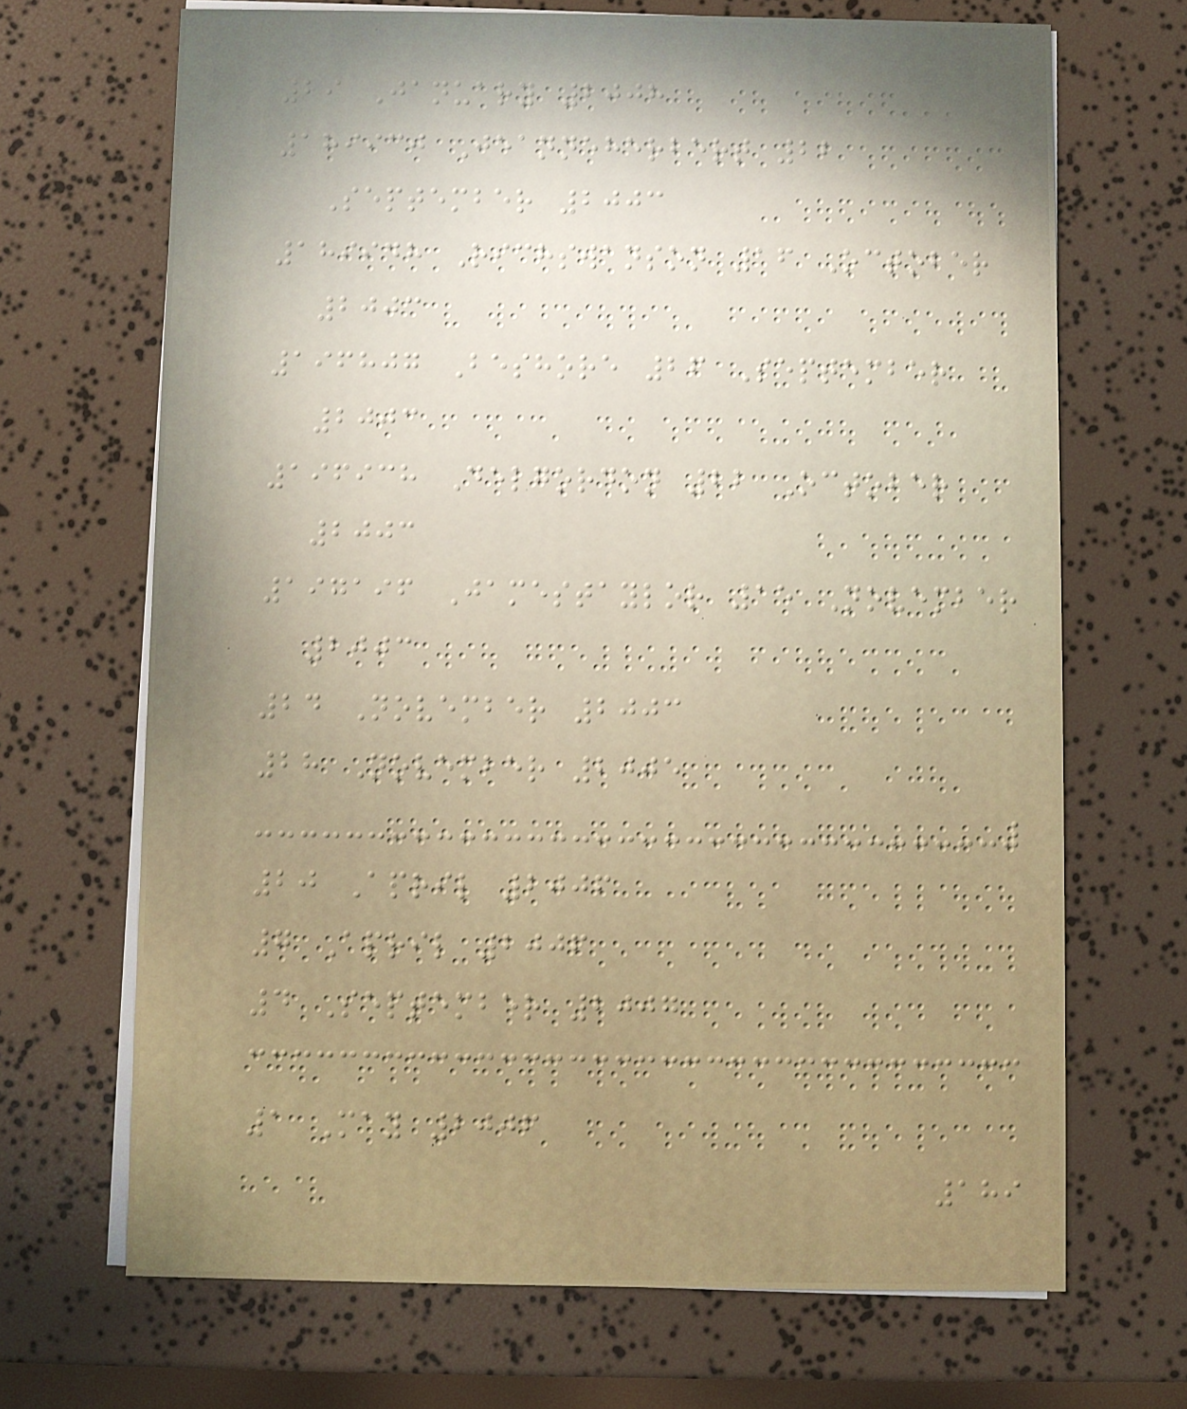29 January 2008
189930 Jeanneherbert 22
September 2003
189948 Richswanson 16 October
2003
196807 Beshore 26 September
2003
196938 Delgordon 22 October
2003
197196 Jamestaylor 15 November
2003
24 November 2003
28 November 2005
20 April 2006
7 April 2006
4 September 2007
1 May 2006
189
